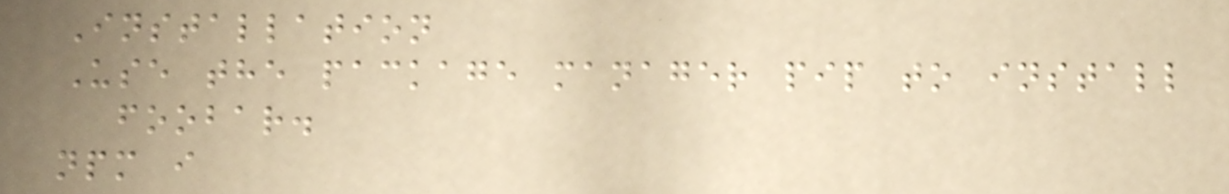Installation
Use the package manager pip to install
foobar.
npm i
